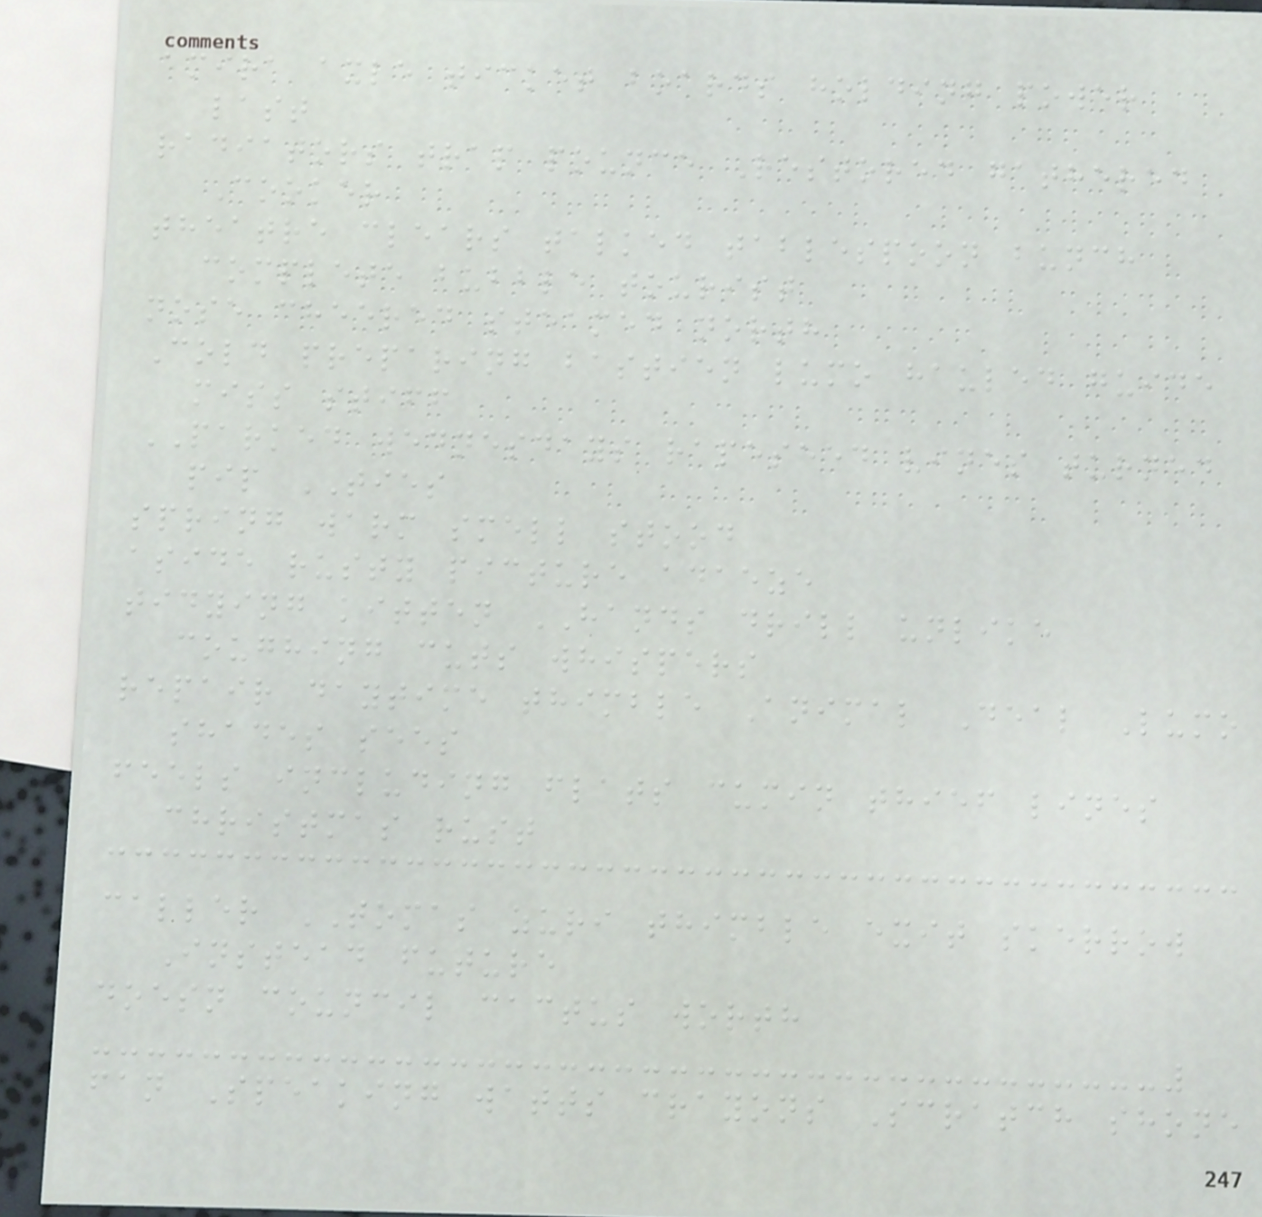amira axle ticket boards holding power
last
radiators trap pounce Restored gathered
Cooker
theatre clears talked tablespoon bunch
complete bubble tourist
nose cheered steamed north
Cold preparing bastien lumo hauled guide
miss stiff
PARKED wednesdays rapeseed vines turned
pip TIES
spring warm smell stood
aside rusty picture adaeze
tidying kitten HANDS drill unlike
coughing cuts whispers
repair daytime thimble Animal Deal Lumo
shades sees
feels including flats cumin thief lines
christmas rust
caller TOMAS zuri thimble exit skerrow
Instead future
doesn council cactus worth
fan Speaking watts crayons Scratch shone
